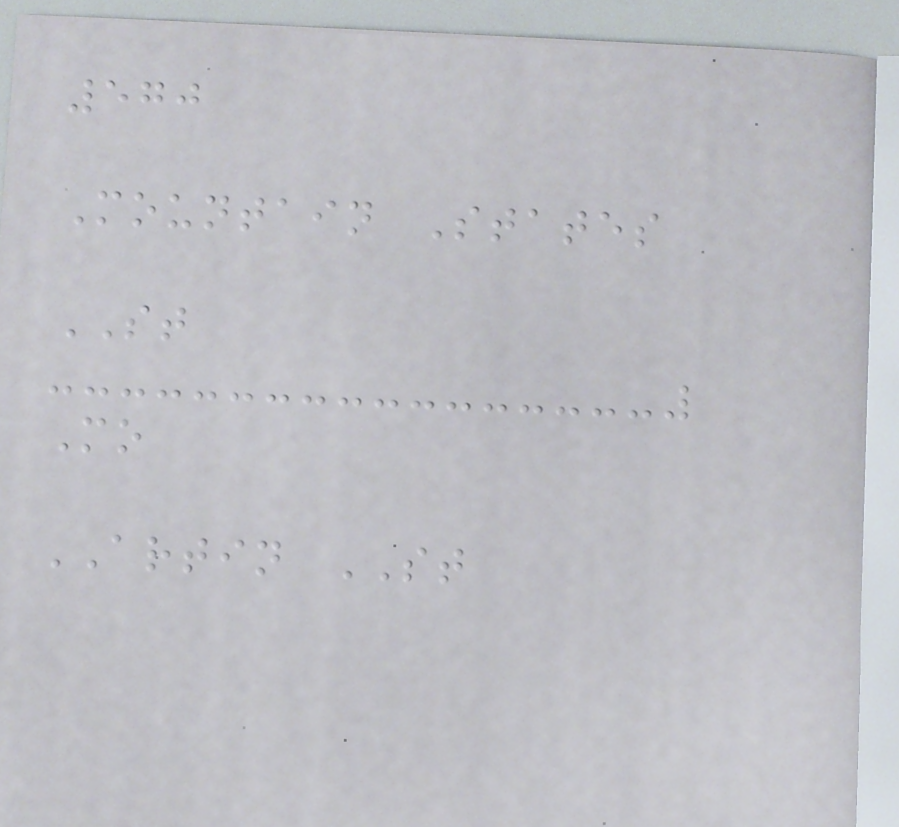570
Mountain States
ST
Mo
ARTIN ST
